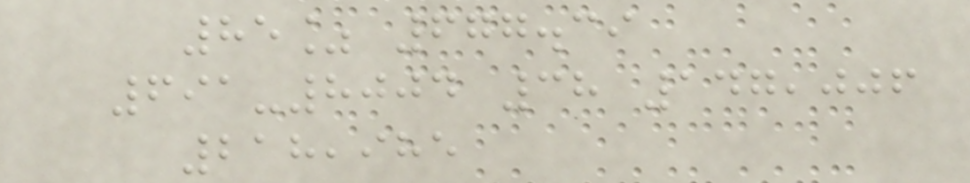85% 677.39
691-8004 38 147,006
218,985
